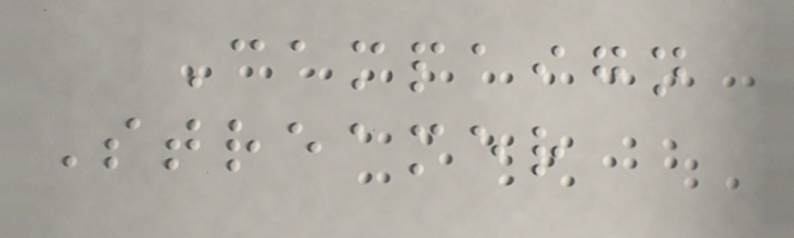Campaign
Streamer
